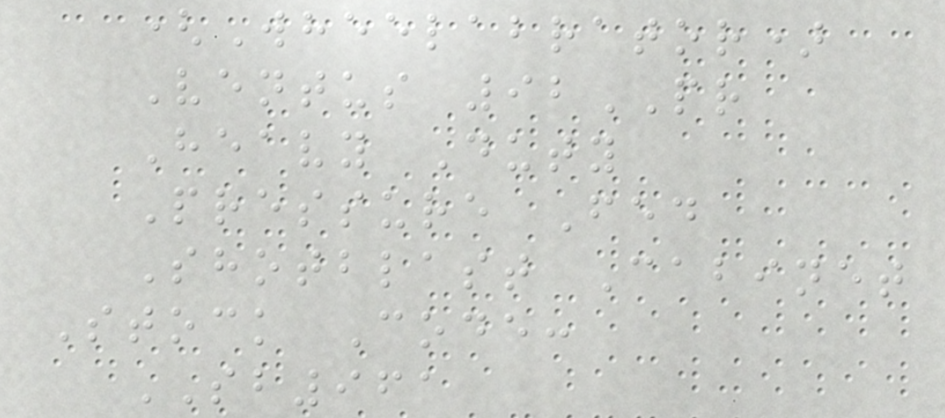(Wheelabrator)
Ventus 92PR
Heavy Duty
Pressure Fed
Shotblast Cabinet
Stock Code:
SB961
